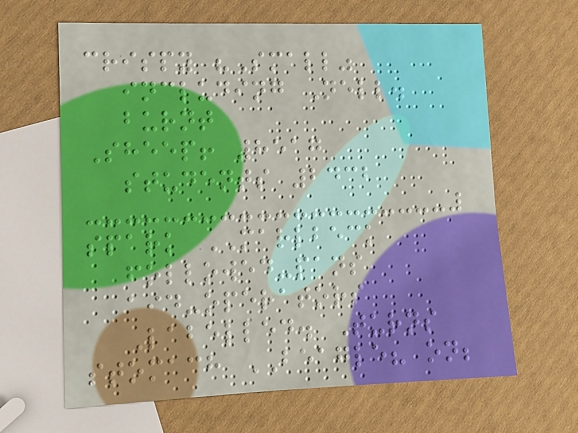crispy "Small"
including Nell.
burnt
Sheep! 8517
students 2432
spark MARLBECK
followed-pans
aid-operators
Labelled. Turns
stomach BEAGLE? on;
